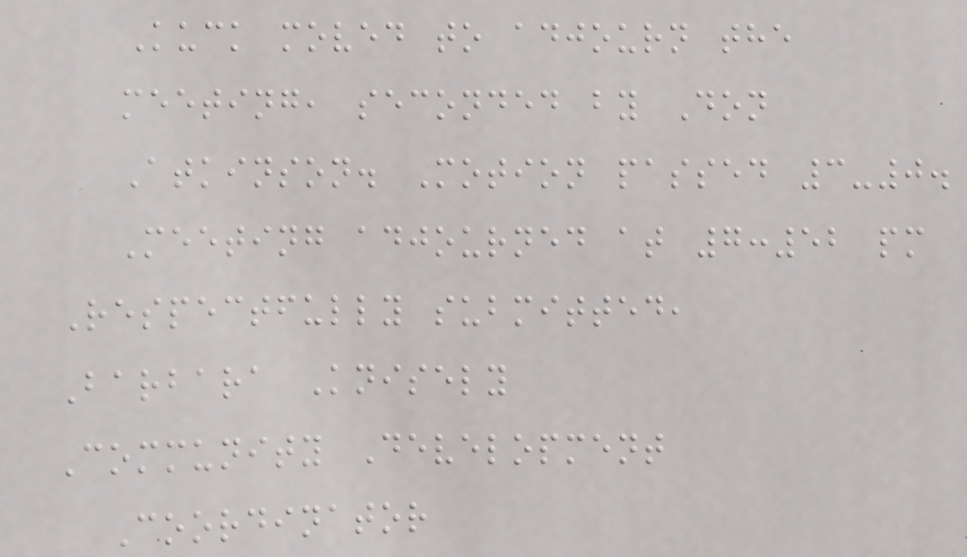Kuck moved to adjourn the
meeting, seconded by Don
Atkinson. Motion passed 3-0.
Meeting adjourned at 7:52 pm
Respectfully submitted,
Barbara Knisely
Community Development
Coordinator
